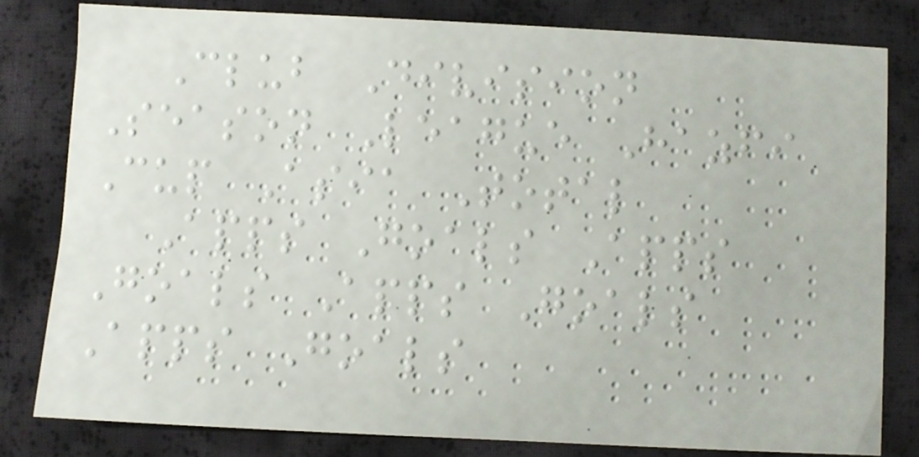Club Division
Season League Hazfi
Cup Asia Total
Apps Goals Apps
Goals Apps Goals
Apps Goals
